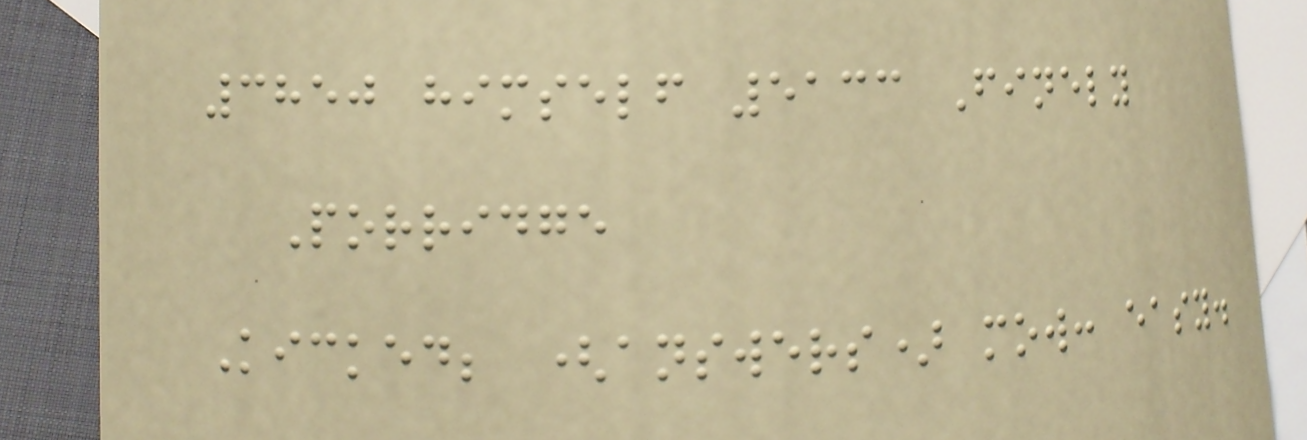3850 himself 5133 Finely
Porridge
Kicked; (answers) mow: easy.
